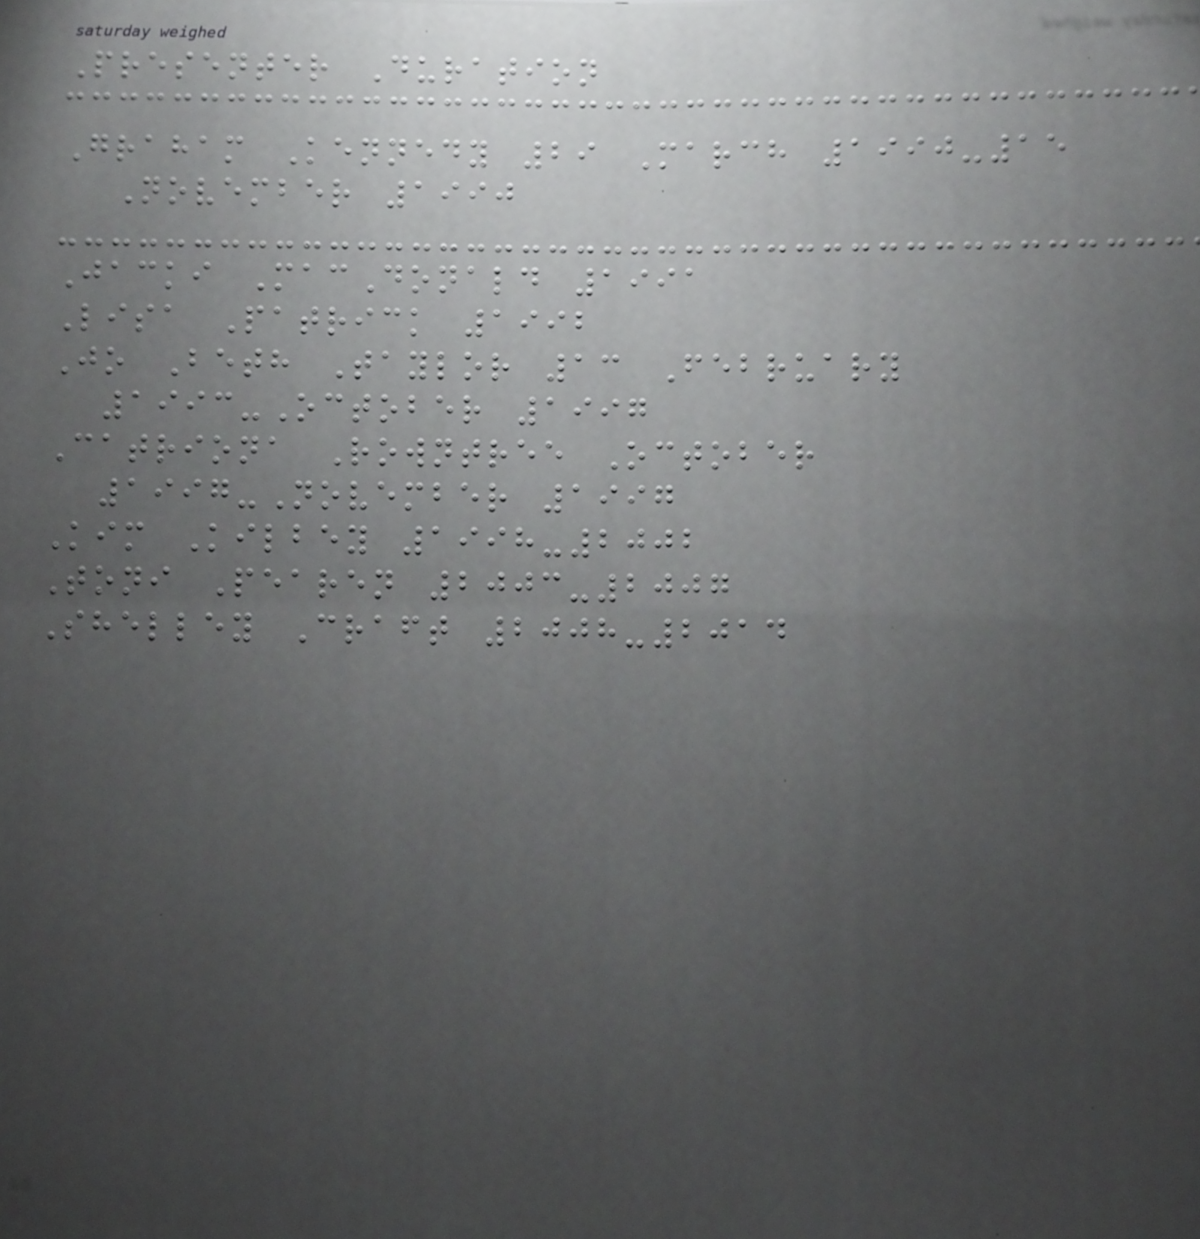Presenter Duration
Graham Kennedy 29 March 1990-15
November 1990
Jacki MacDonald 1991
Lisa Patrick 1992
Jo Beth Taylor 13 February
1993-October 1997
Catriona Rowntree October
1997-November 1997
Kim Kilbey 1998-2002
Toni Pearen 2003-2007
Shelley Craft 2008-2014
